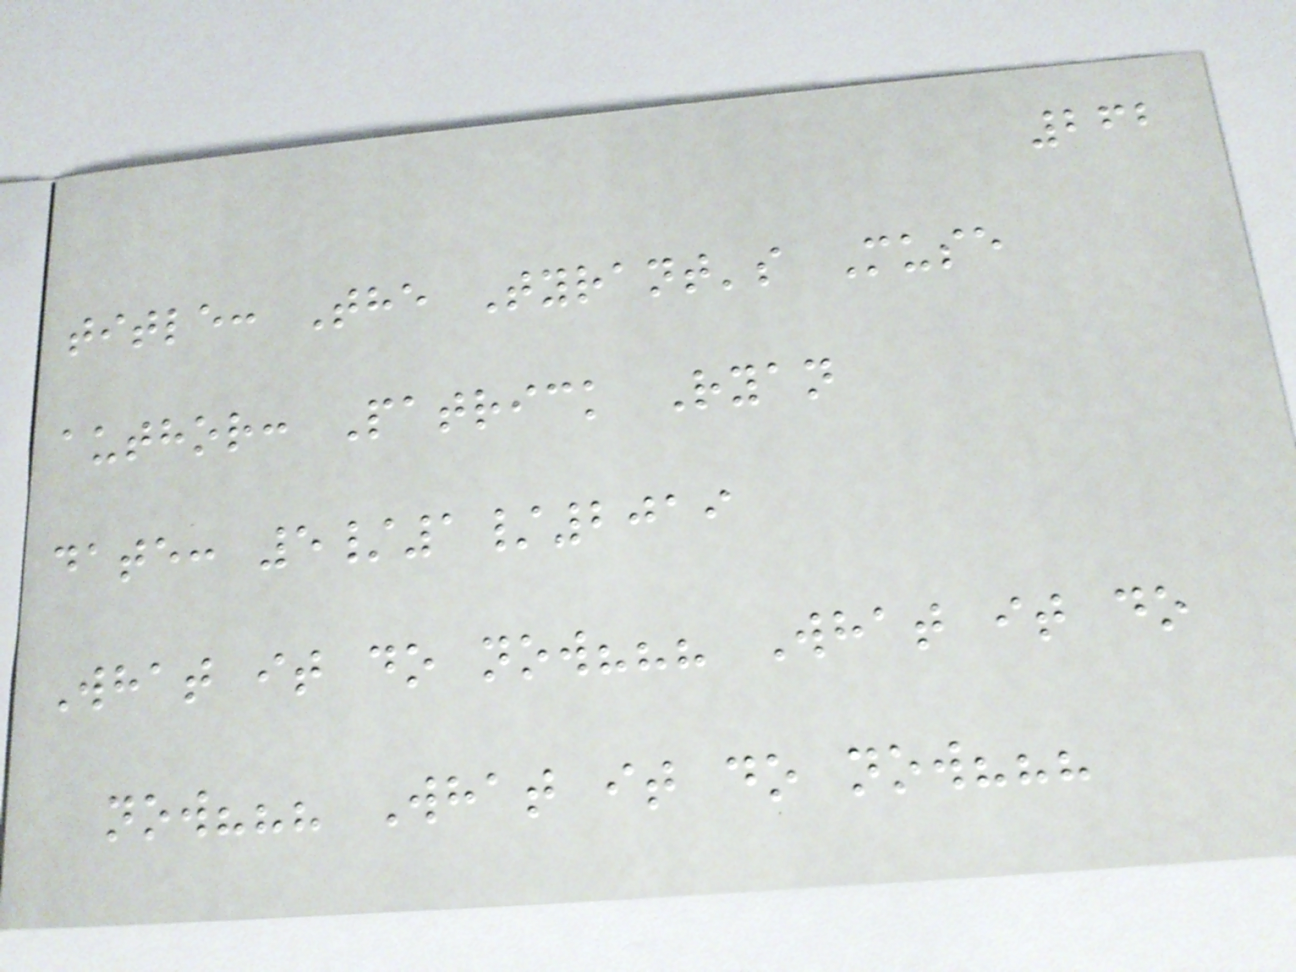262
title: The Tyrant's Muse
author: Patrick Ryan
date: 5/1/2019
What it do now??? What it do
now??? What it do now???
